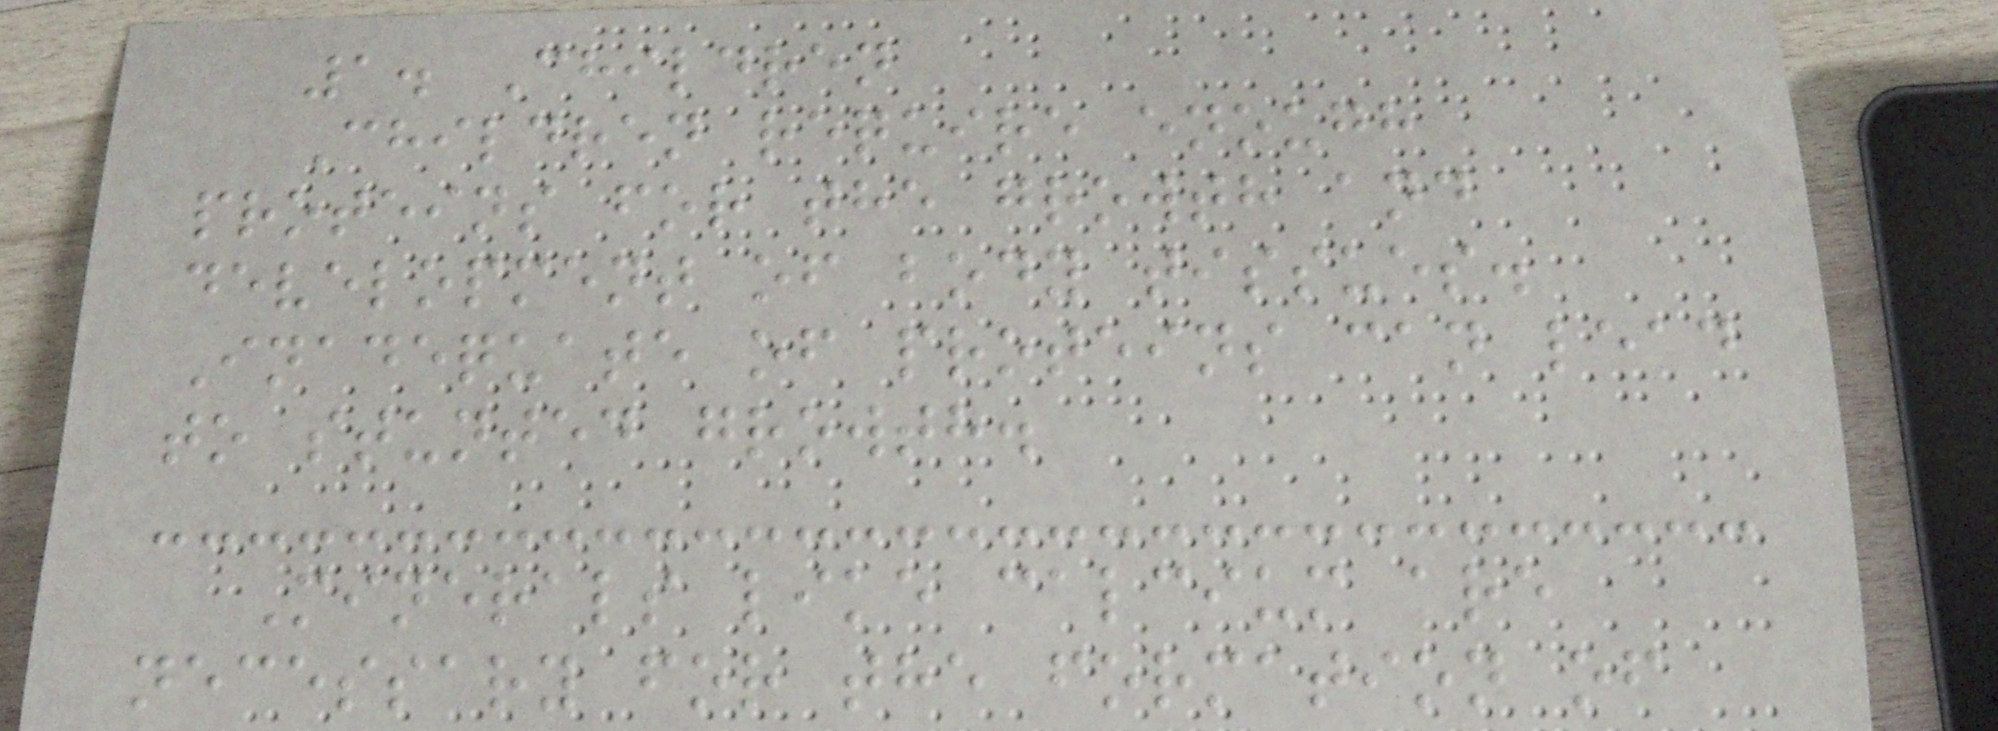1. Children
Children require enough
proteins for the growth and
development of body tissues.
Inadequate of proteins can lead
to stunted growth.
Minerals like calcium are
necessary for the formation of
